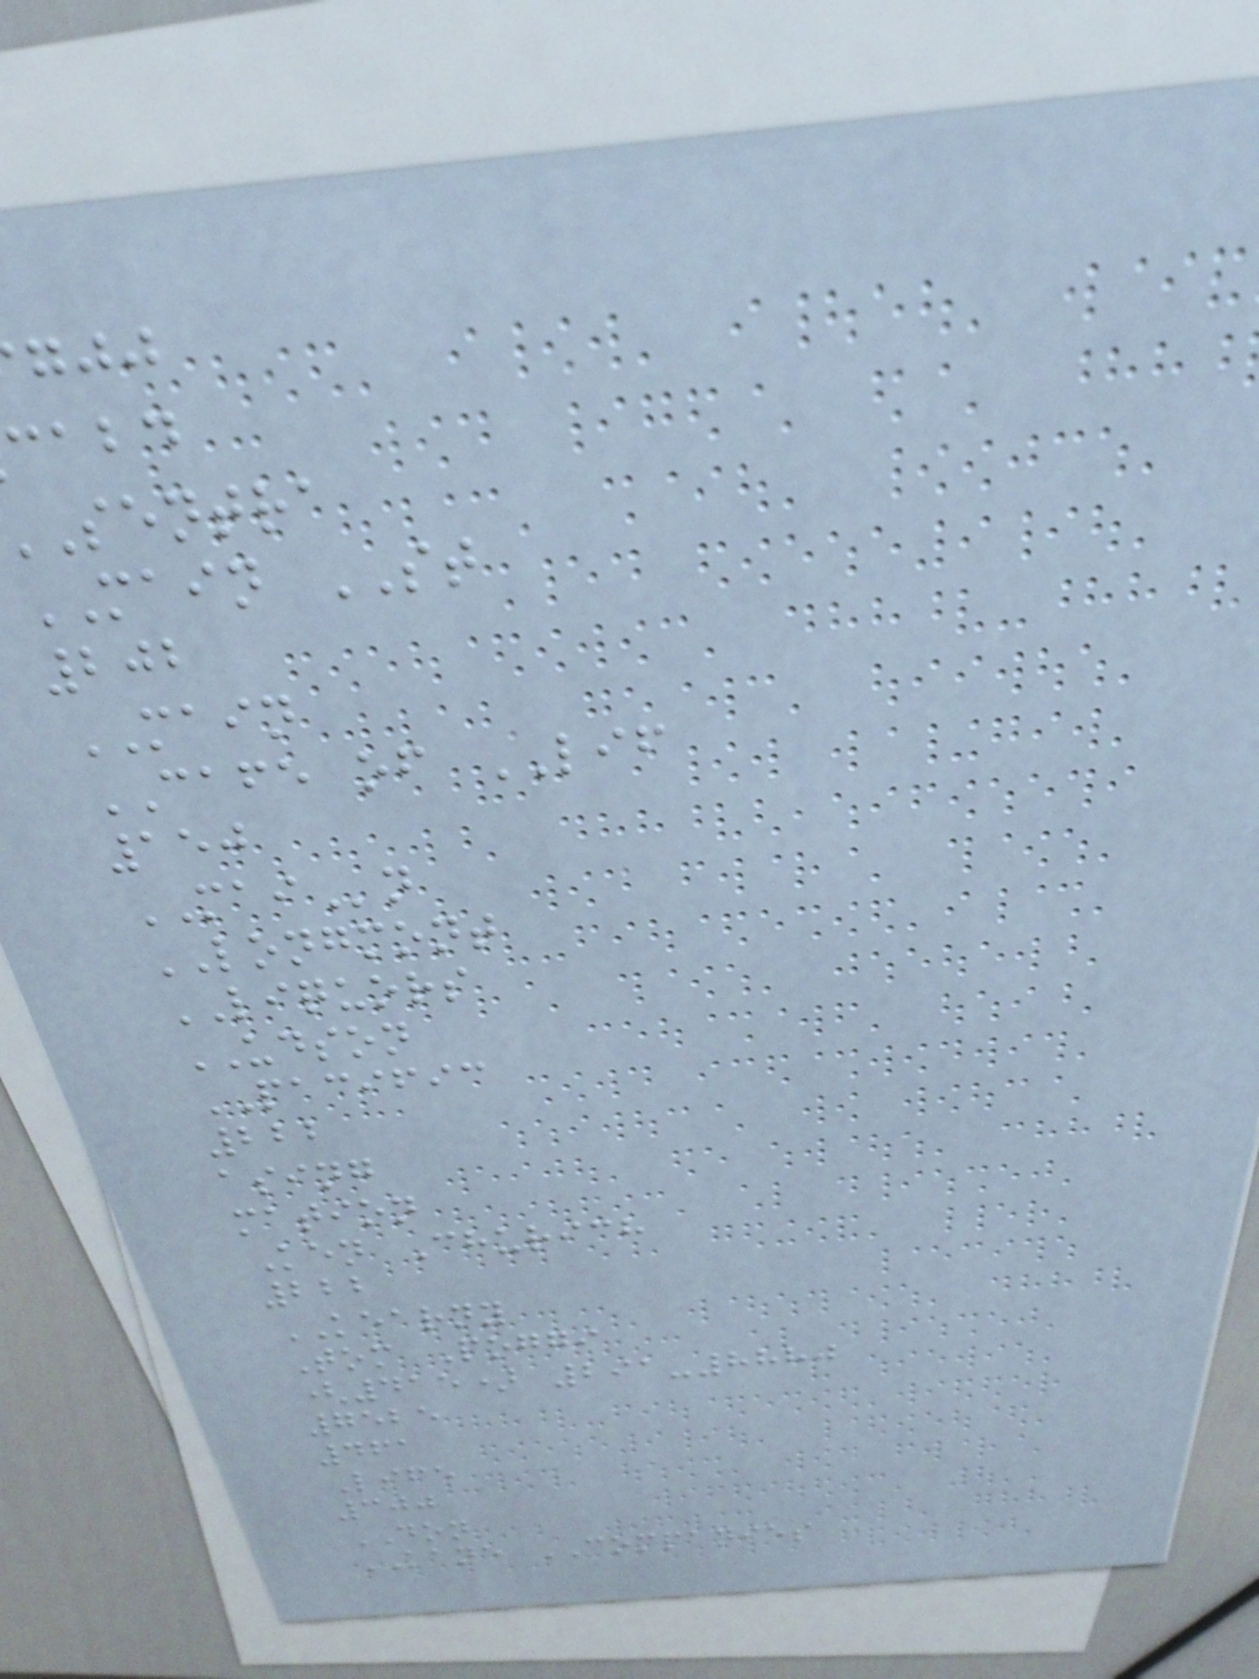cabd
sentra
MAIN ST
202
MAIN
CAFE of LIF
150
MAIn
LONGMONT
LIQUORS
UDSON
PACIFIC
222
asing
mation
Ken Churich
222
KEARNY
Tom Poggi
(415) 291-8880
7525
461
Life
300
DON
KANE COMPANIES
